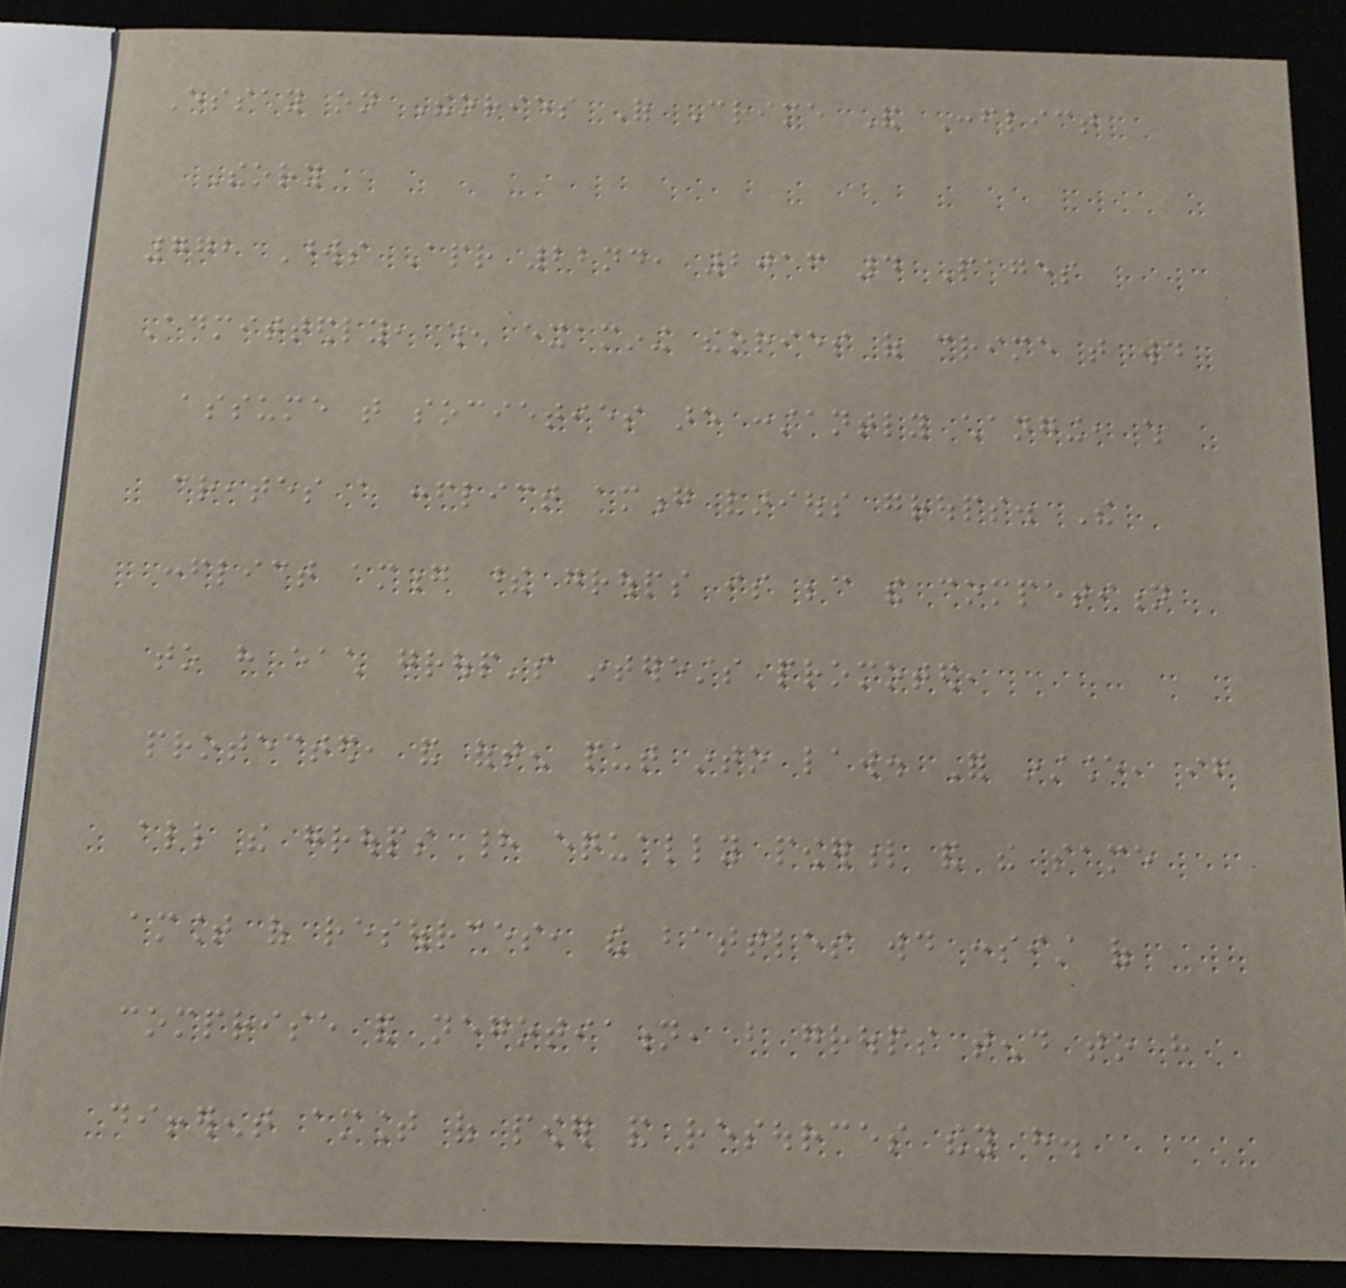Essay on Theories Of Crime And Conflict
Theory
772 Words Apr 22nd, 2016 4 Pages
Admittedly, when examining theories of crime that would
assume that societies are constantly changing, which
creates a conflict among various groups. The
conflict among these groups is because the competition
to have each group's interests promoted,
protected, and often put into law. For instance, if
all the groups had equally powerful and the same
amount of resources, the battles would consist of
comprise and negotiation, but groups tend to have
different amount of power and resources they have.
